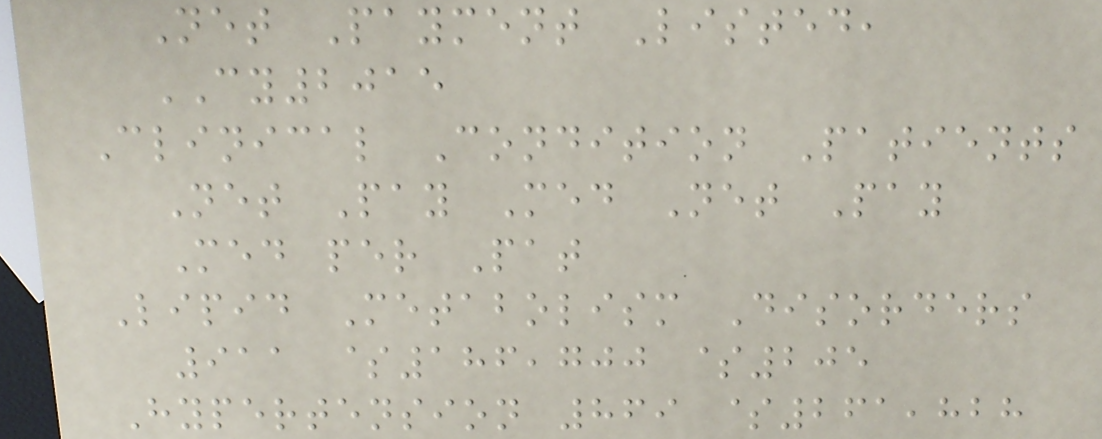Net Payment Listed,
CY2015
Clinical Condition Patients
Net Pay Med Net Pay
Med per Pat
Lipid Metabolism Disorders
911 $186,700 $205
Hypertension 869 $261,828
